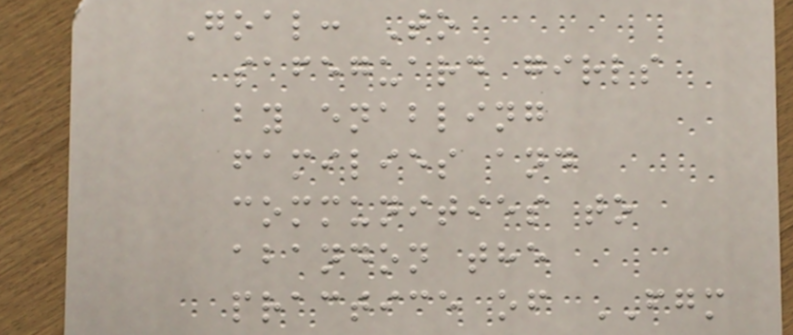Goal: To
safeguard girls
by enabling
families and
communities to
abandon the
practice of FGM
